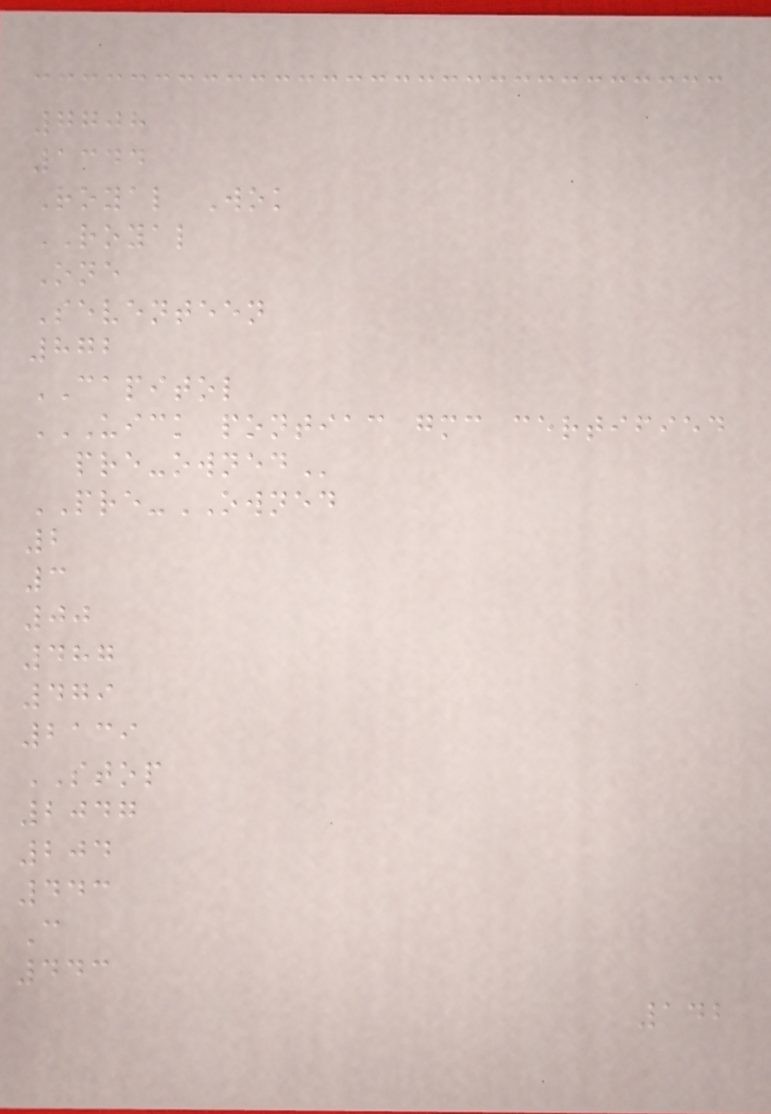7708
1344
Royal Wok
ROYAL
One
Seventeen
872
CAPITOL
UICK PONTIAC GMC CERTIFIED
PRE-OWNED
PRE-OWNED
2
3
00
487
479
2139
STOP
2047
204
443
C
443
142
